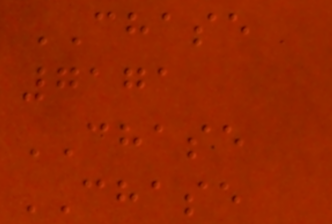CHASE
7171
CHASE
CHASE
